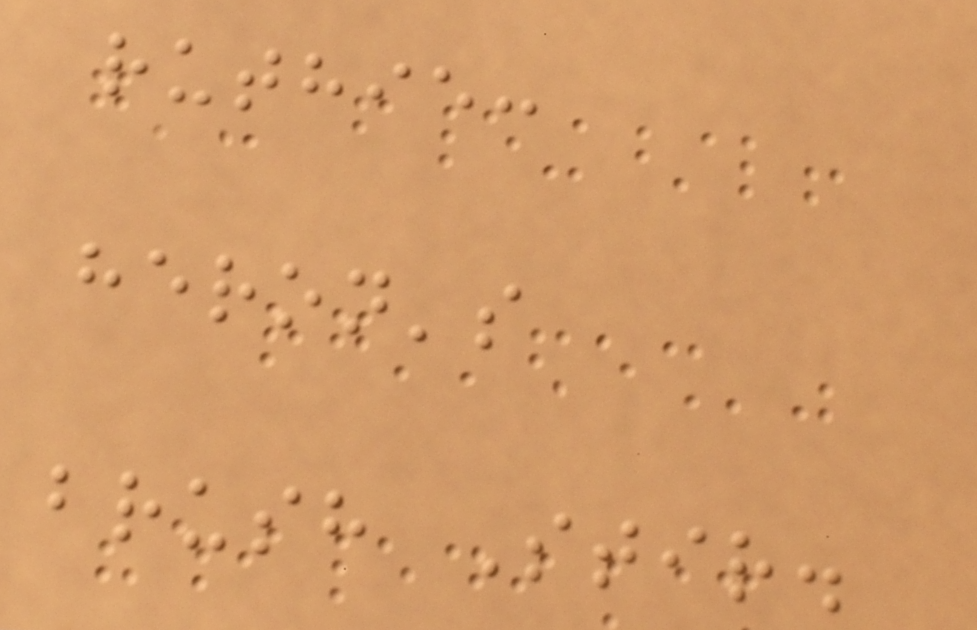ruthie:
heron's
brush Stir.
